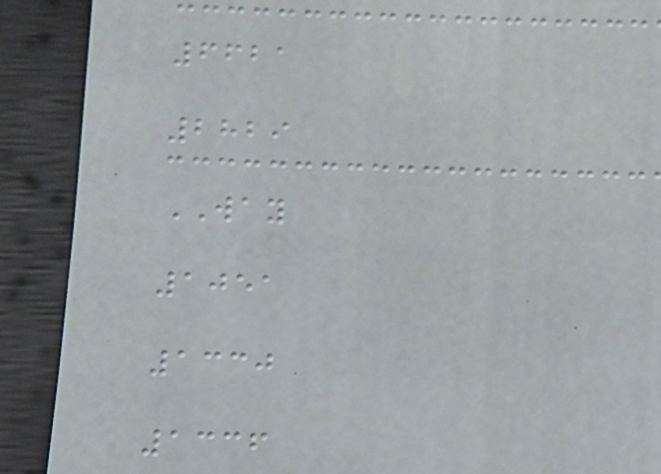6621
2829
WAY
1051
1330
1336
